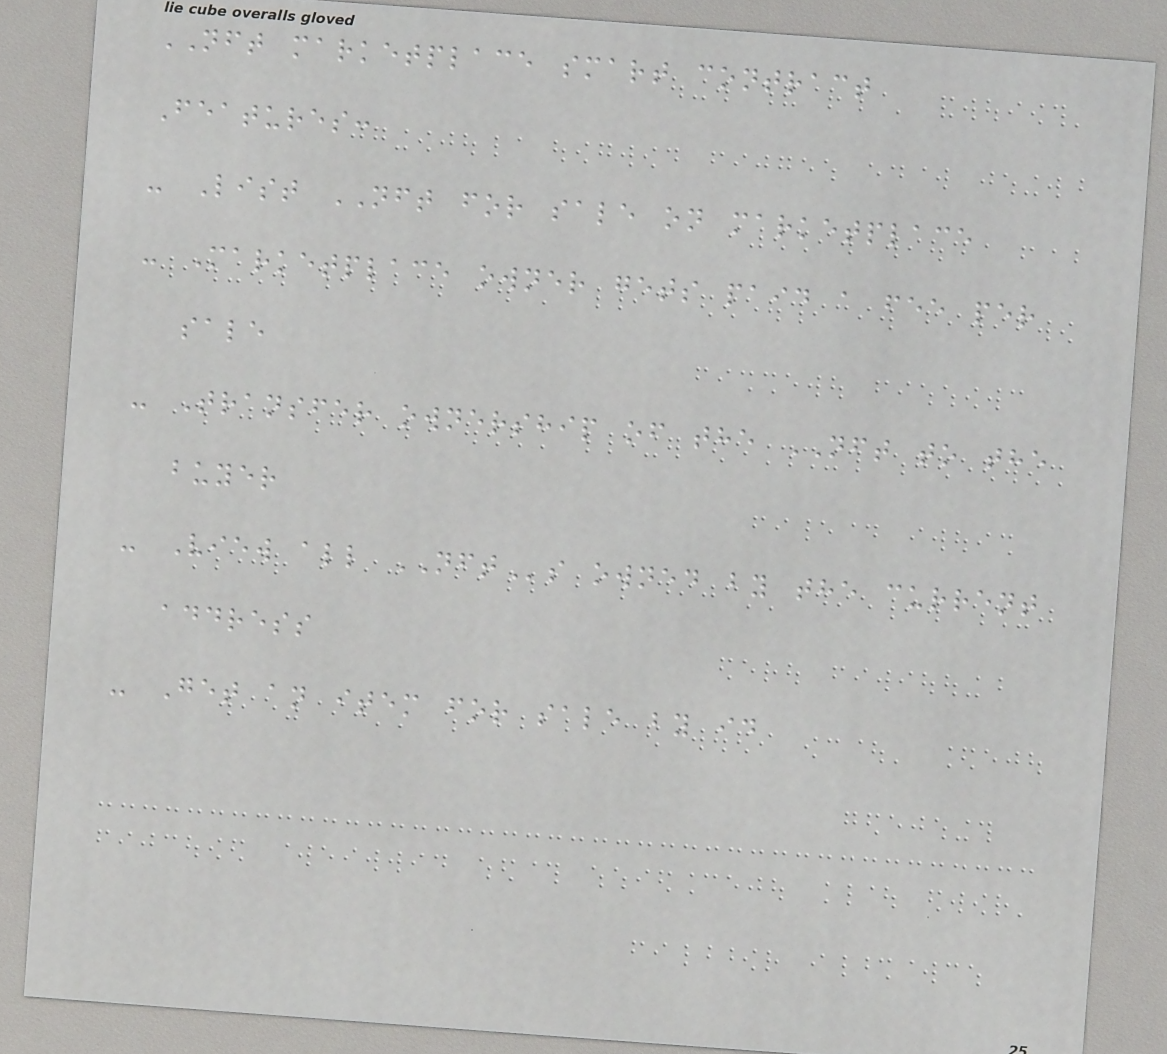NFT marketplace smart contract
Features:
- List NFT for sale on marketplace
- Marketplace owner gets paid a fee per
sale
- Transfer ownership of the NFT to the
buyer
- View all NFTs owned by the current
address
- Get an item for sale by id
